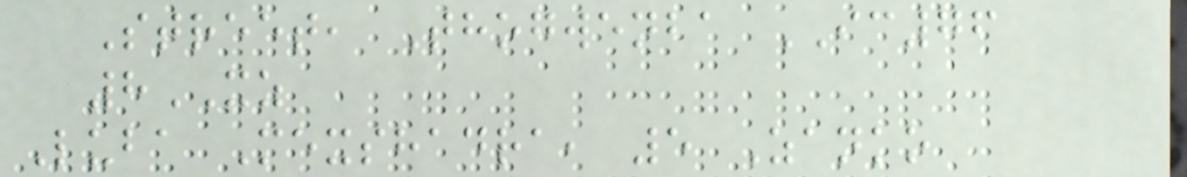Street, Thogwenba IC76
8XZ
Luba Mexshadra, 5 Zanko
